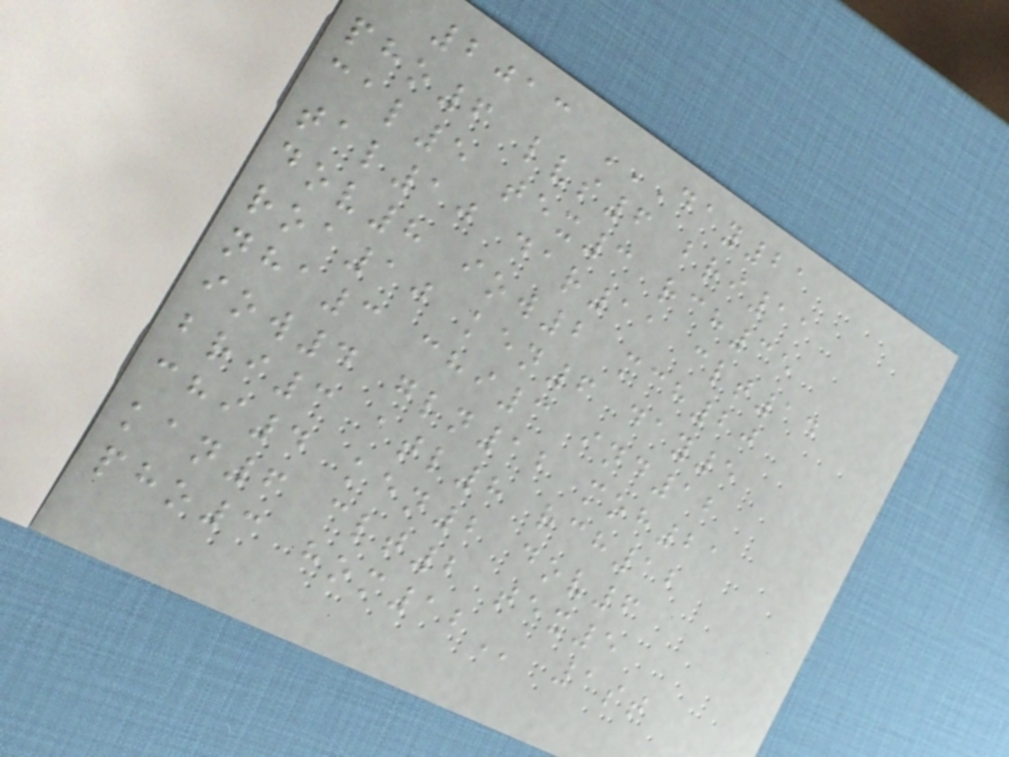2013 DAY21
PHO6 LVS6 BRI11
CAL5 TEX3 RCH35
TAL10 DAR11 CLT14
DOV8 IOW2 MCH20
ROA10 KEN6 DAY5
NHA3 CHI3 IND12
IOW4 GLN12 MOH21
BRI3 ATL8 RCH12
CHI4 KEN2 DOV6
KAN6 CLT2 TEX5
PHO3 HOM12 1st
